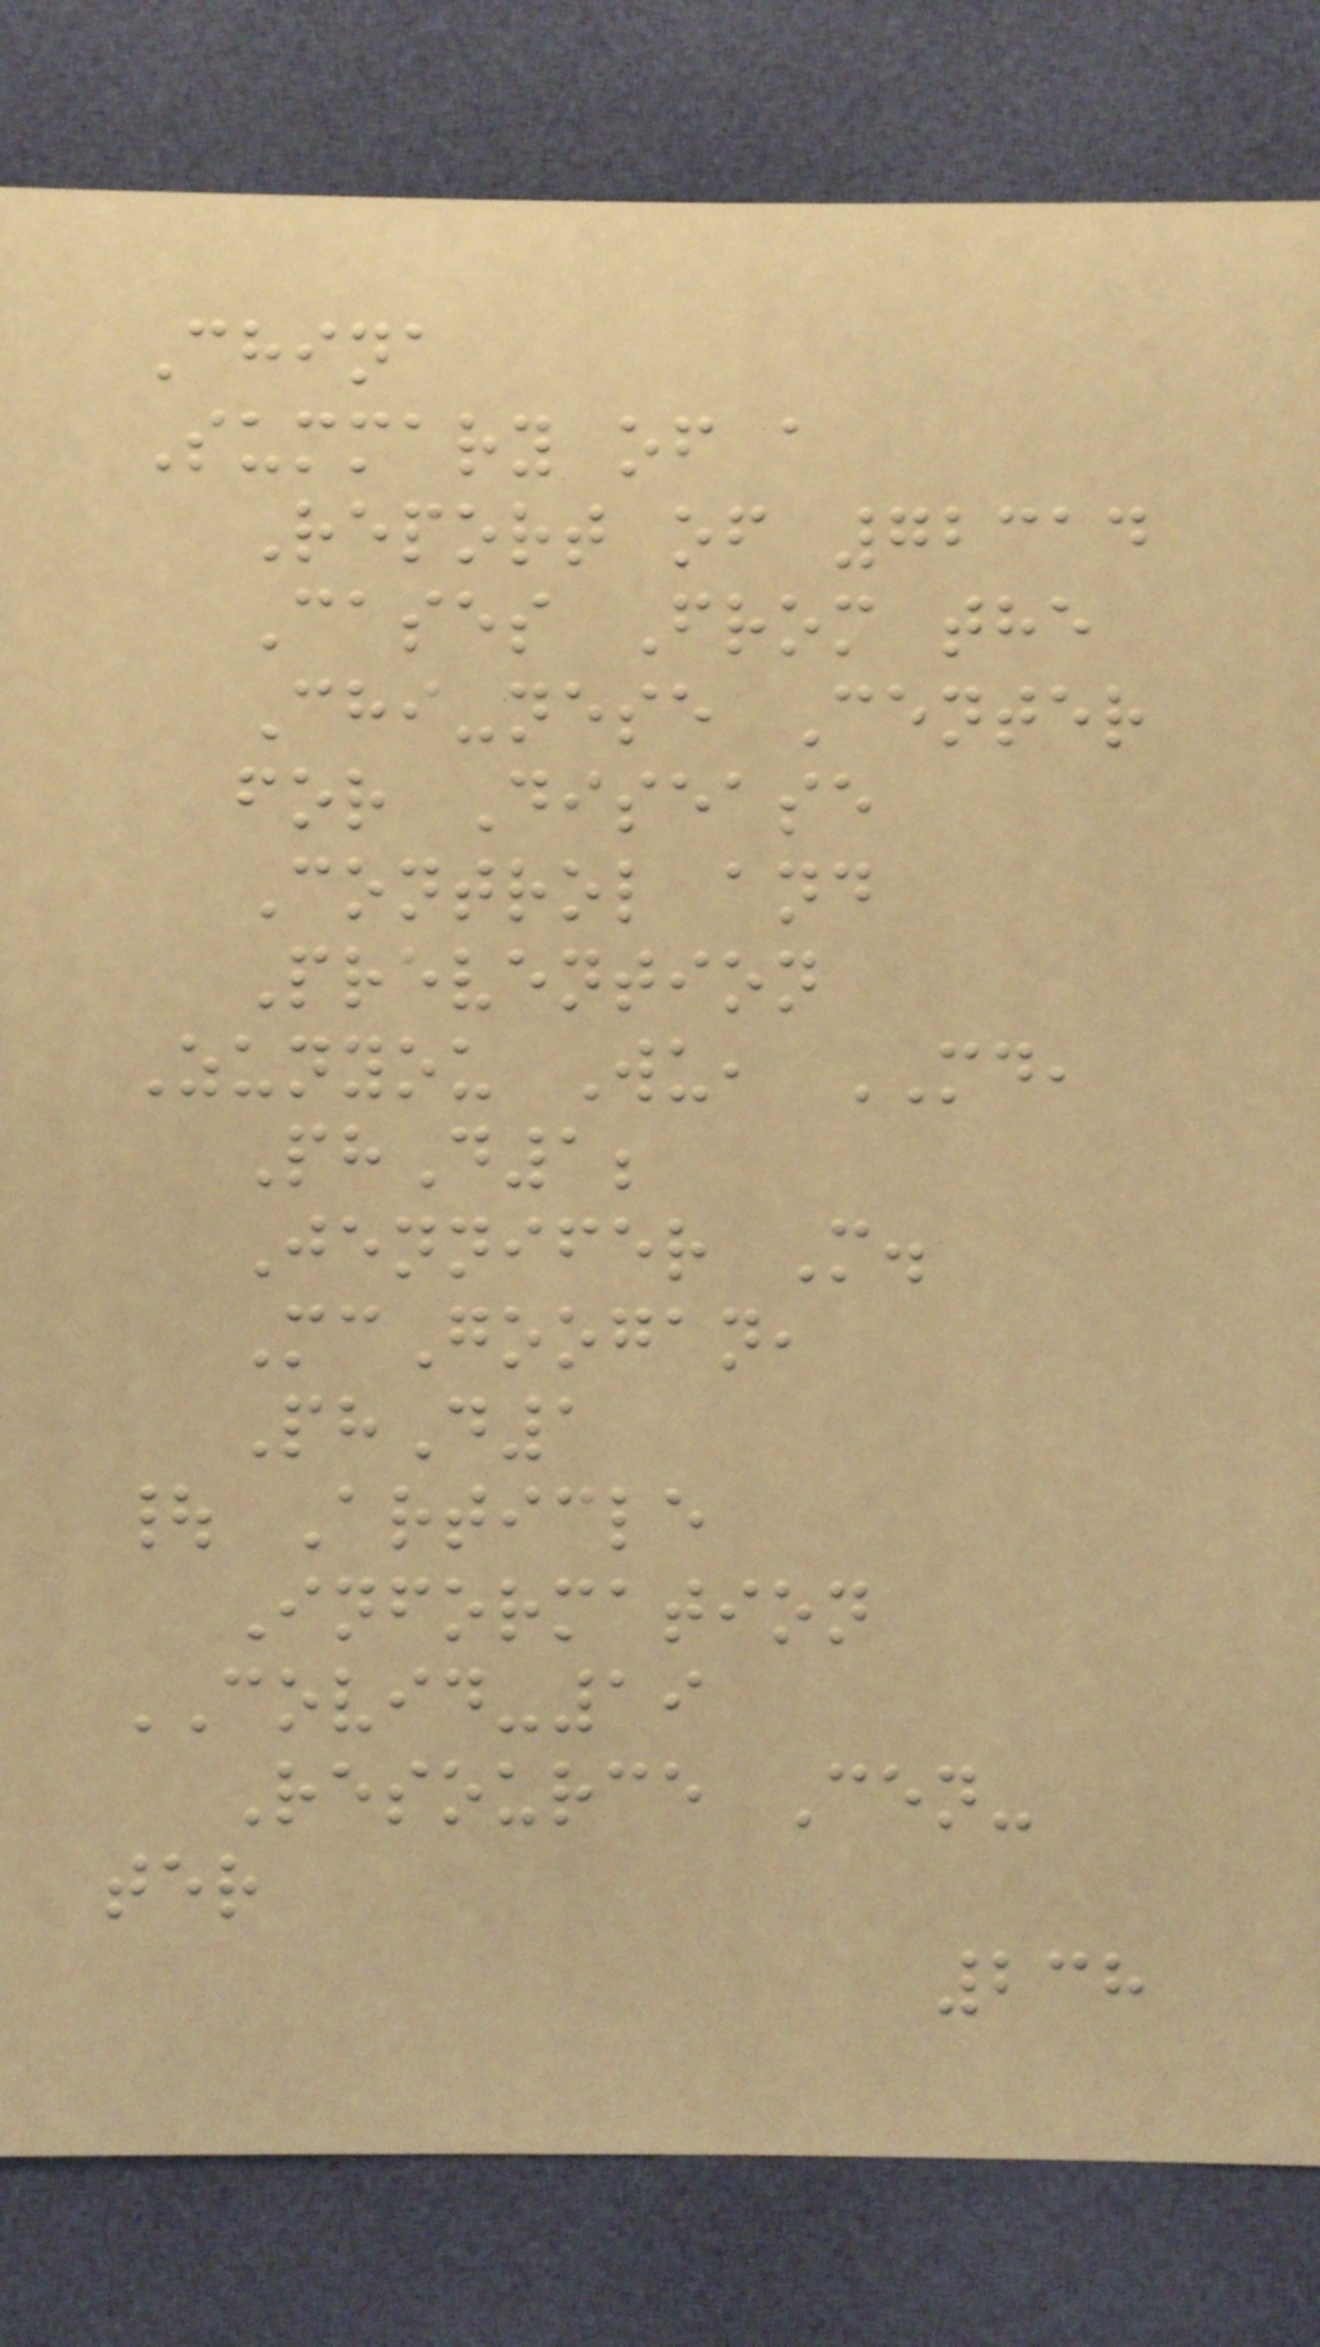China
Summary of a
Report of 72314
Cases From the
Chi-nese Center
for Disease
Control and
Prevention
Zunyou Wu, MD,
PhD1;
Jennifer M.
McGoogan,
PhD1
| Article
Information
COVID-19
Resource Cen-
ter
238
